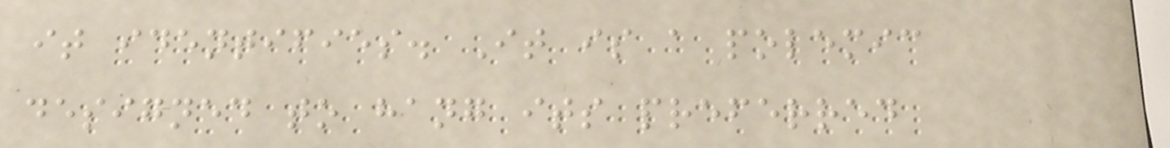it identifies. It is a polemic
designed to hang its preferred
